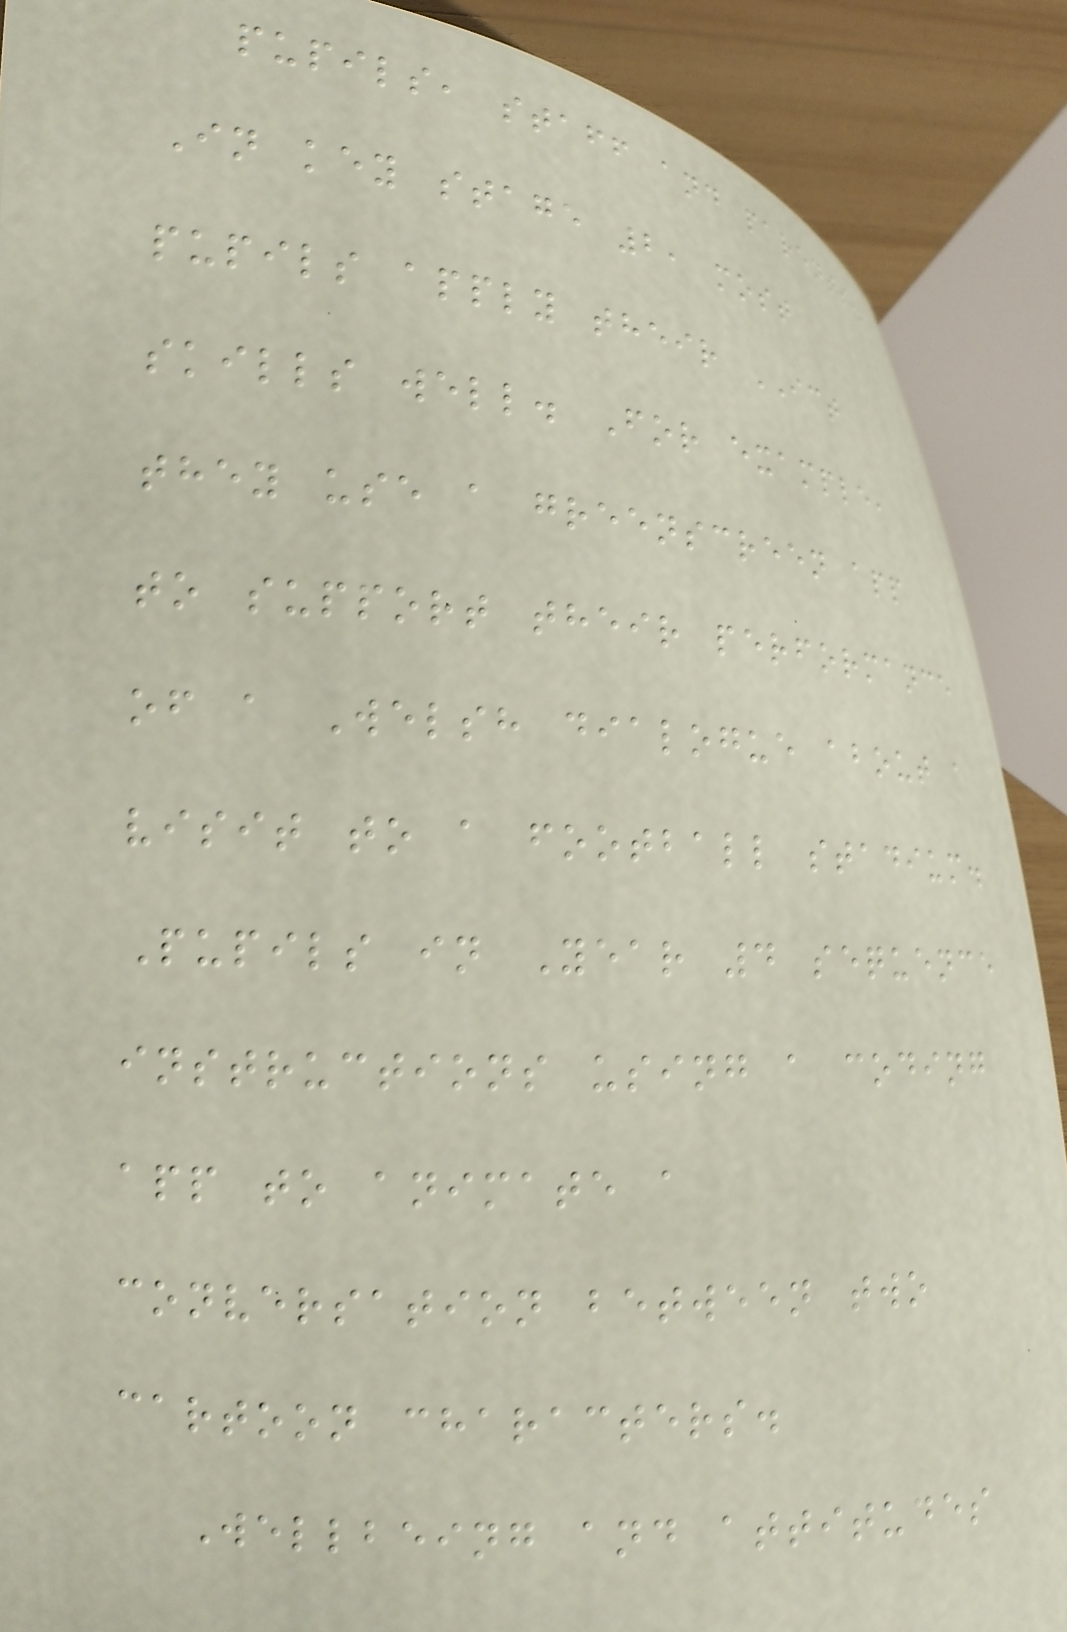pupils, staff and parents.
In key stage 2, most
pupils apply their ICT
skills well. For example,
they use a greenscreen app
to support their performance
of a Welsh dialogue about a
visit to a football stadium.
Pupils in Year 4 sequence
instructions using a coding
app to animate a
conversation between two
cartoon characters.
Wellbeing and attitudes
